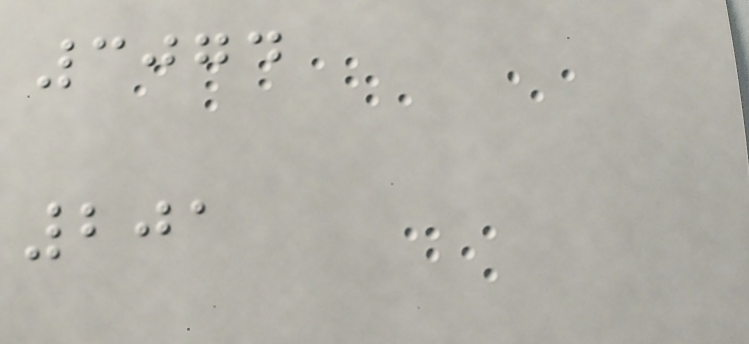3074
201
